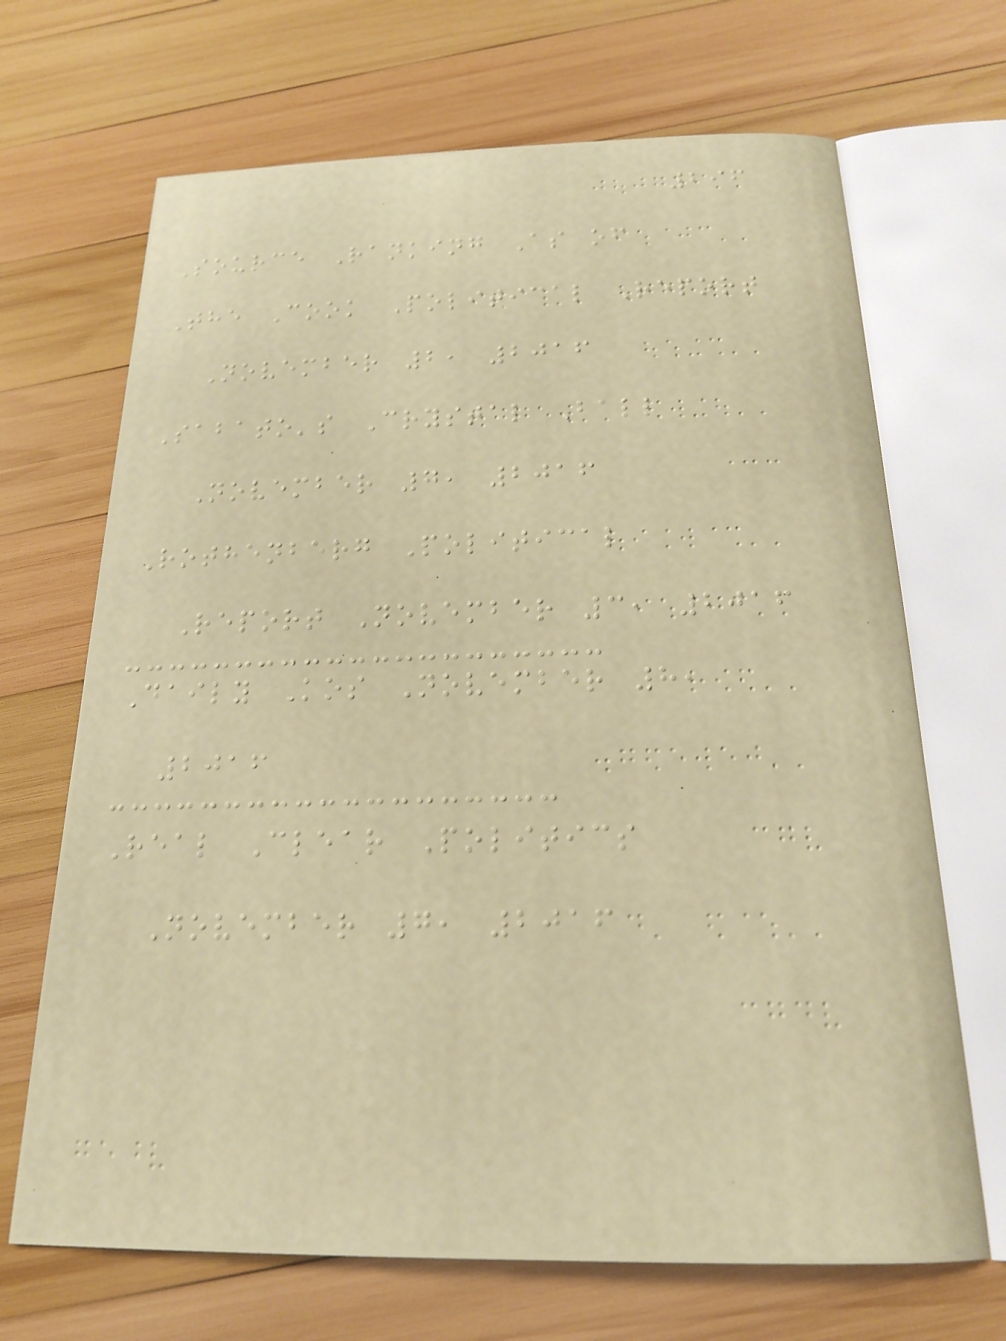296
Source Ranking As of
The Cook Political Report
November 2, 2016
Sabato's Crystal Ball
November 7, 2016
Rothenberg Political
Report November 3, 2016
Daily Kos November 8,
2016
Real Clear Politics
November 7, 2016
